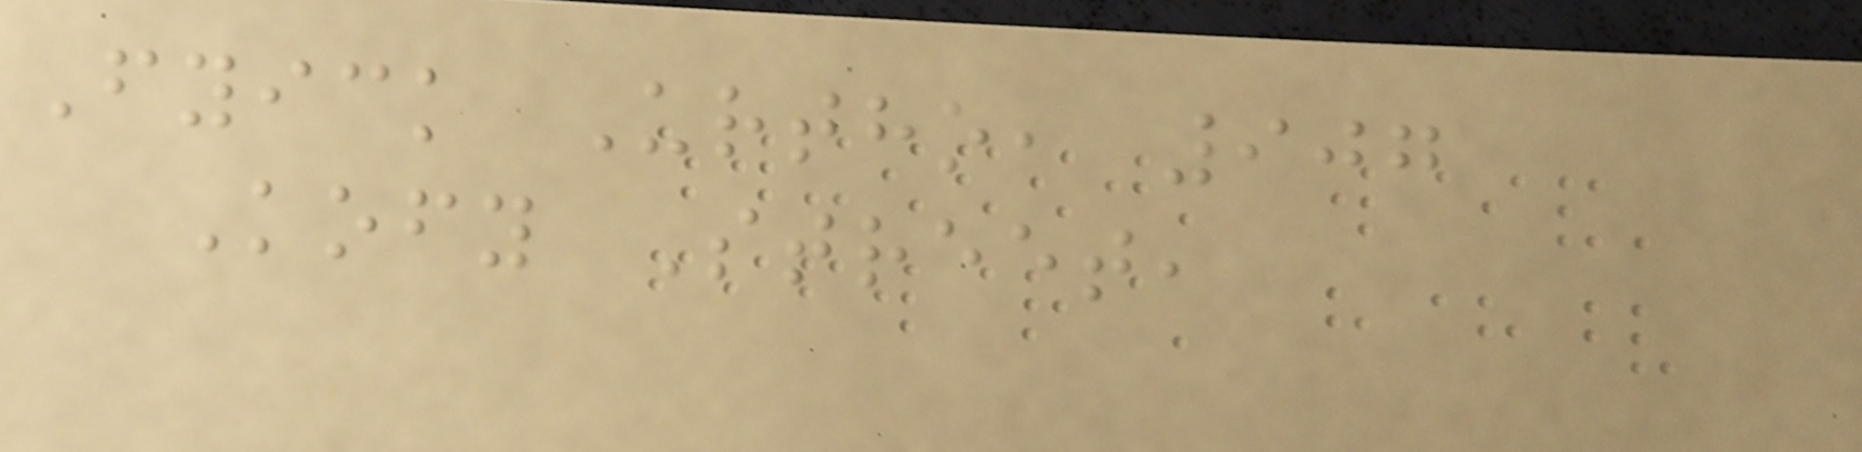Fyick Urtho, 907
Kofy Street,
